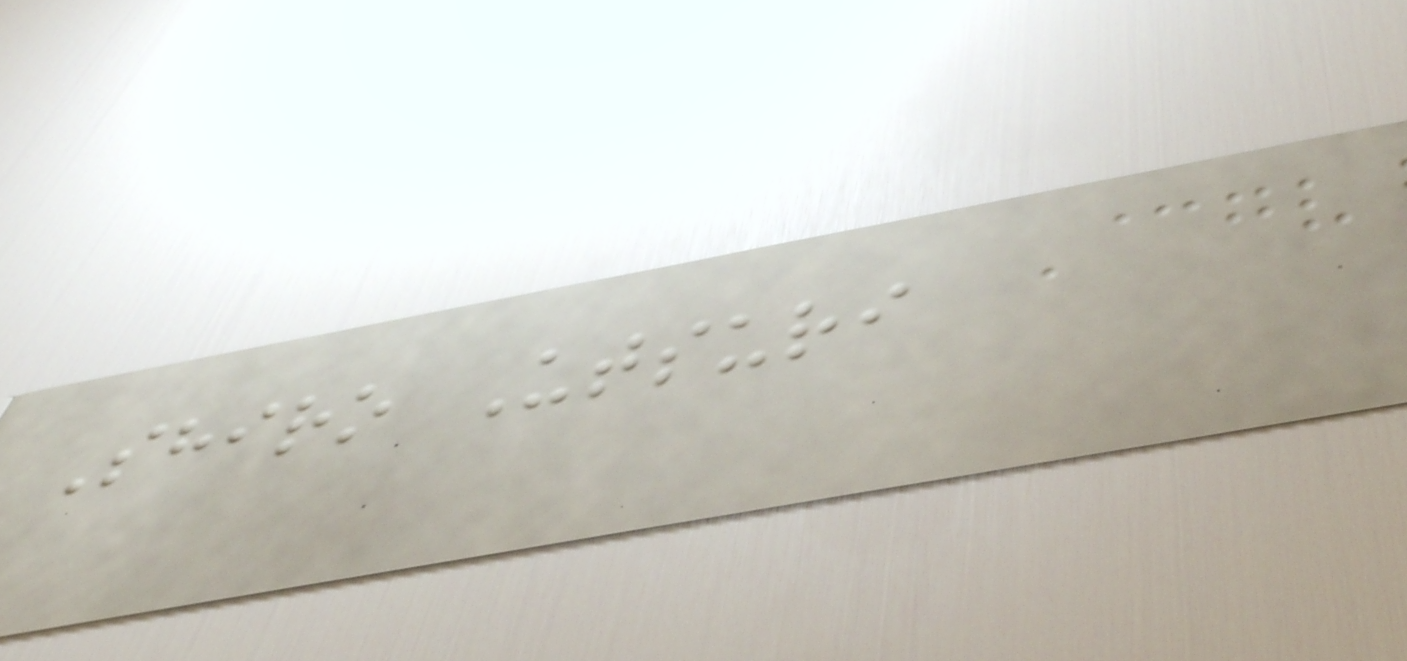Shiro Utsuri
